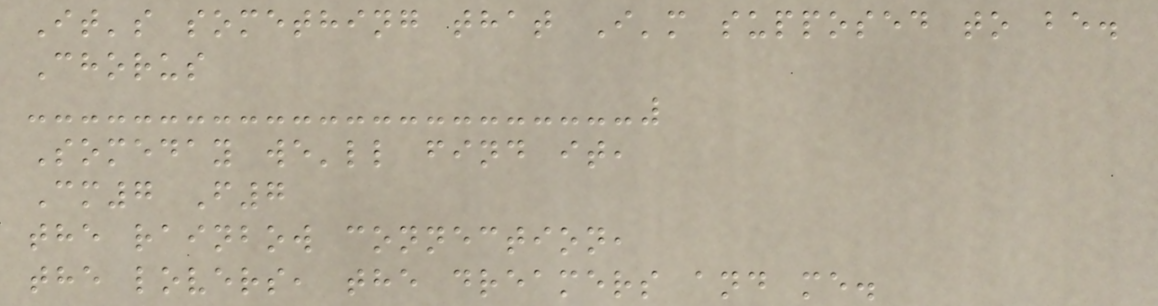It's something that I'm supposed to be.
Chorus
Someday we'll find it,
Cm7 F7
the rainbow connection,
the lovers, the dreamers and me.
